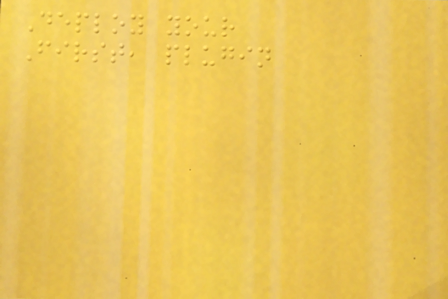Deploy your
First, plugin
